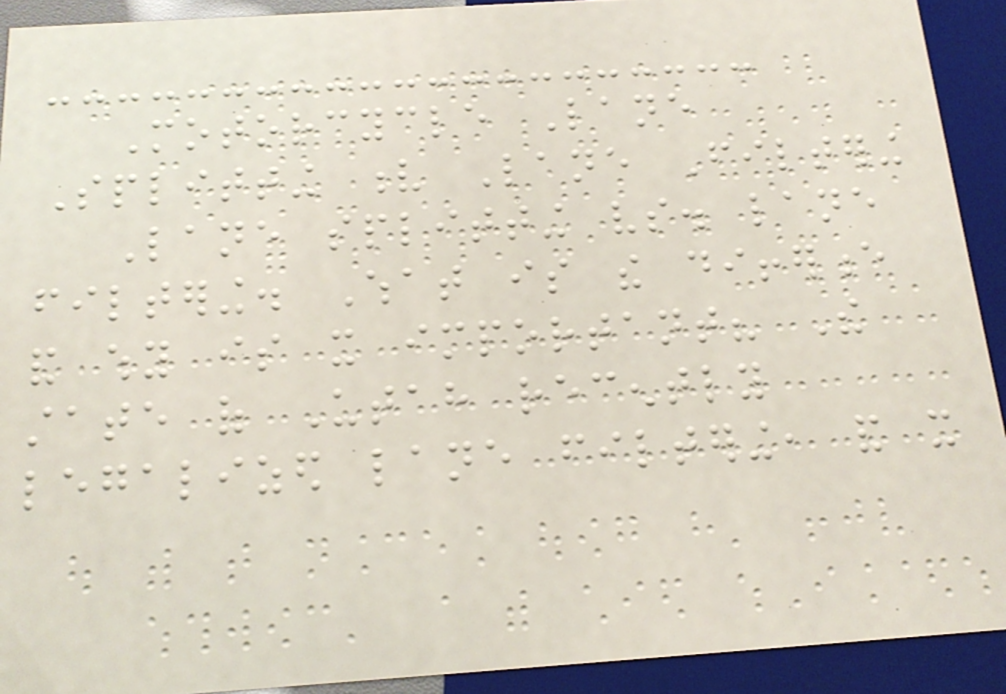Motorcycle Lane
Splitting v Lane Filtering
Lane splitting vs. lane
filtering. What is the difference
and why is it important? The
state of Utah recently
legalized lane filtering, and it
